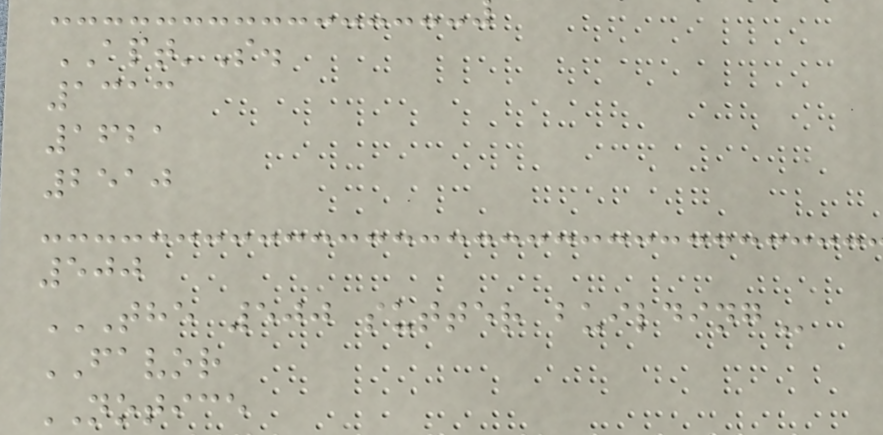APT'S.
1313
1621
2510
500
THE 500 SUTTER BUILDING
FAVOR
NOTICE
